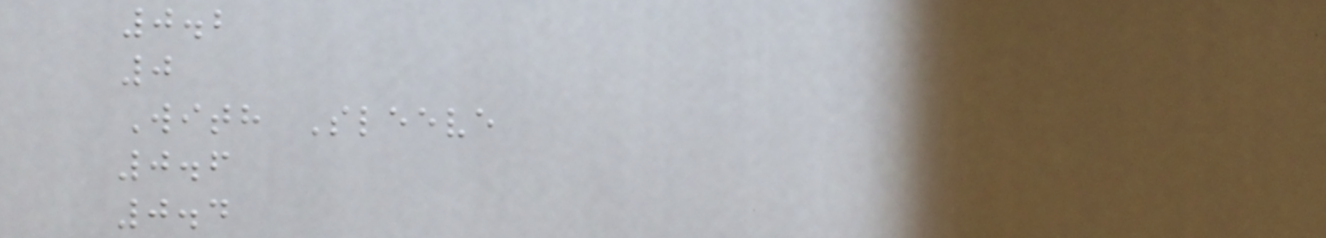0.2
0
With Sleeve
0.6
0.4
